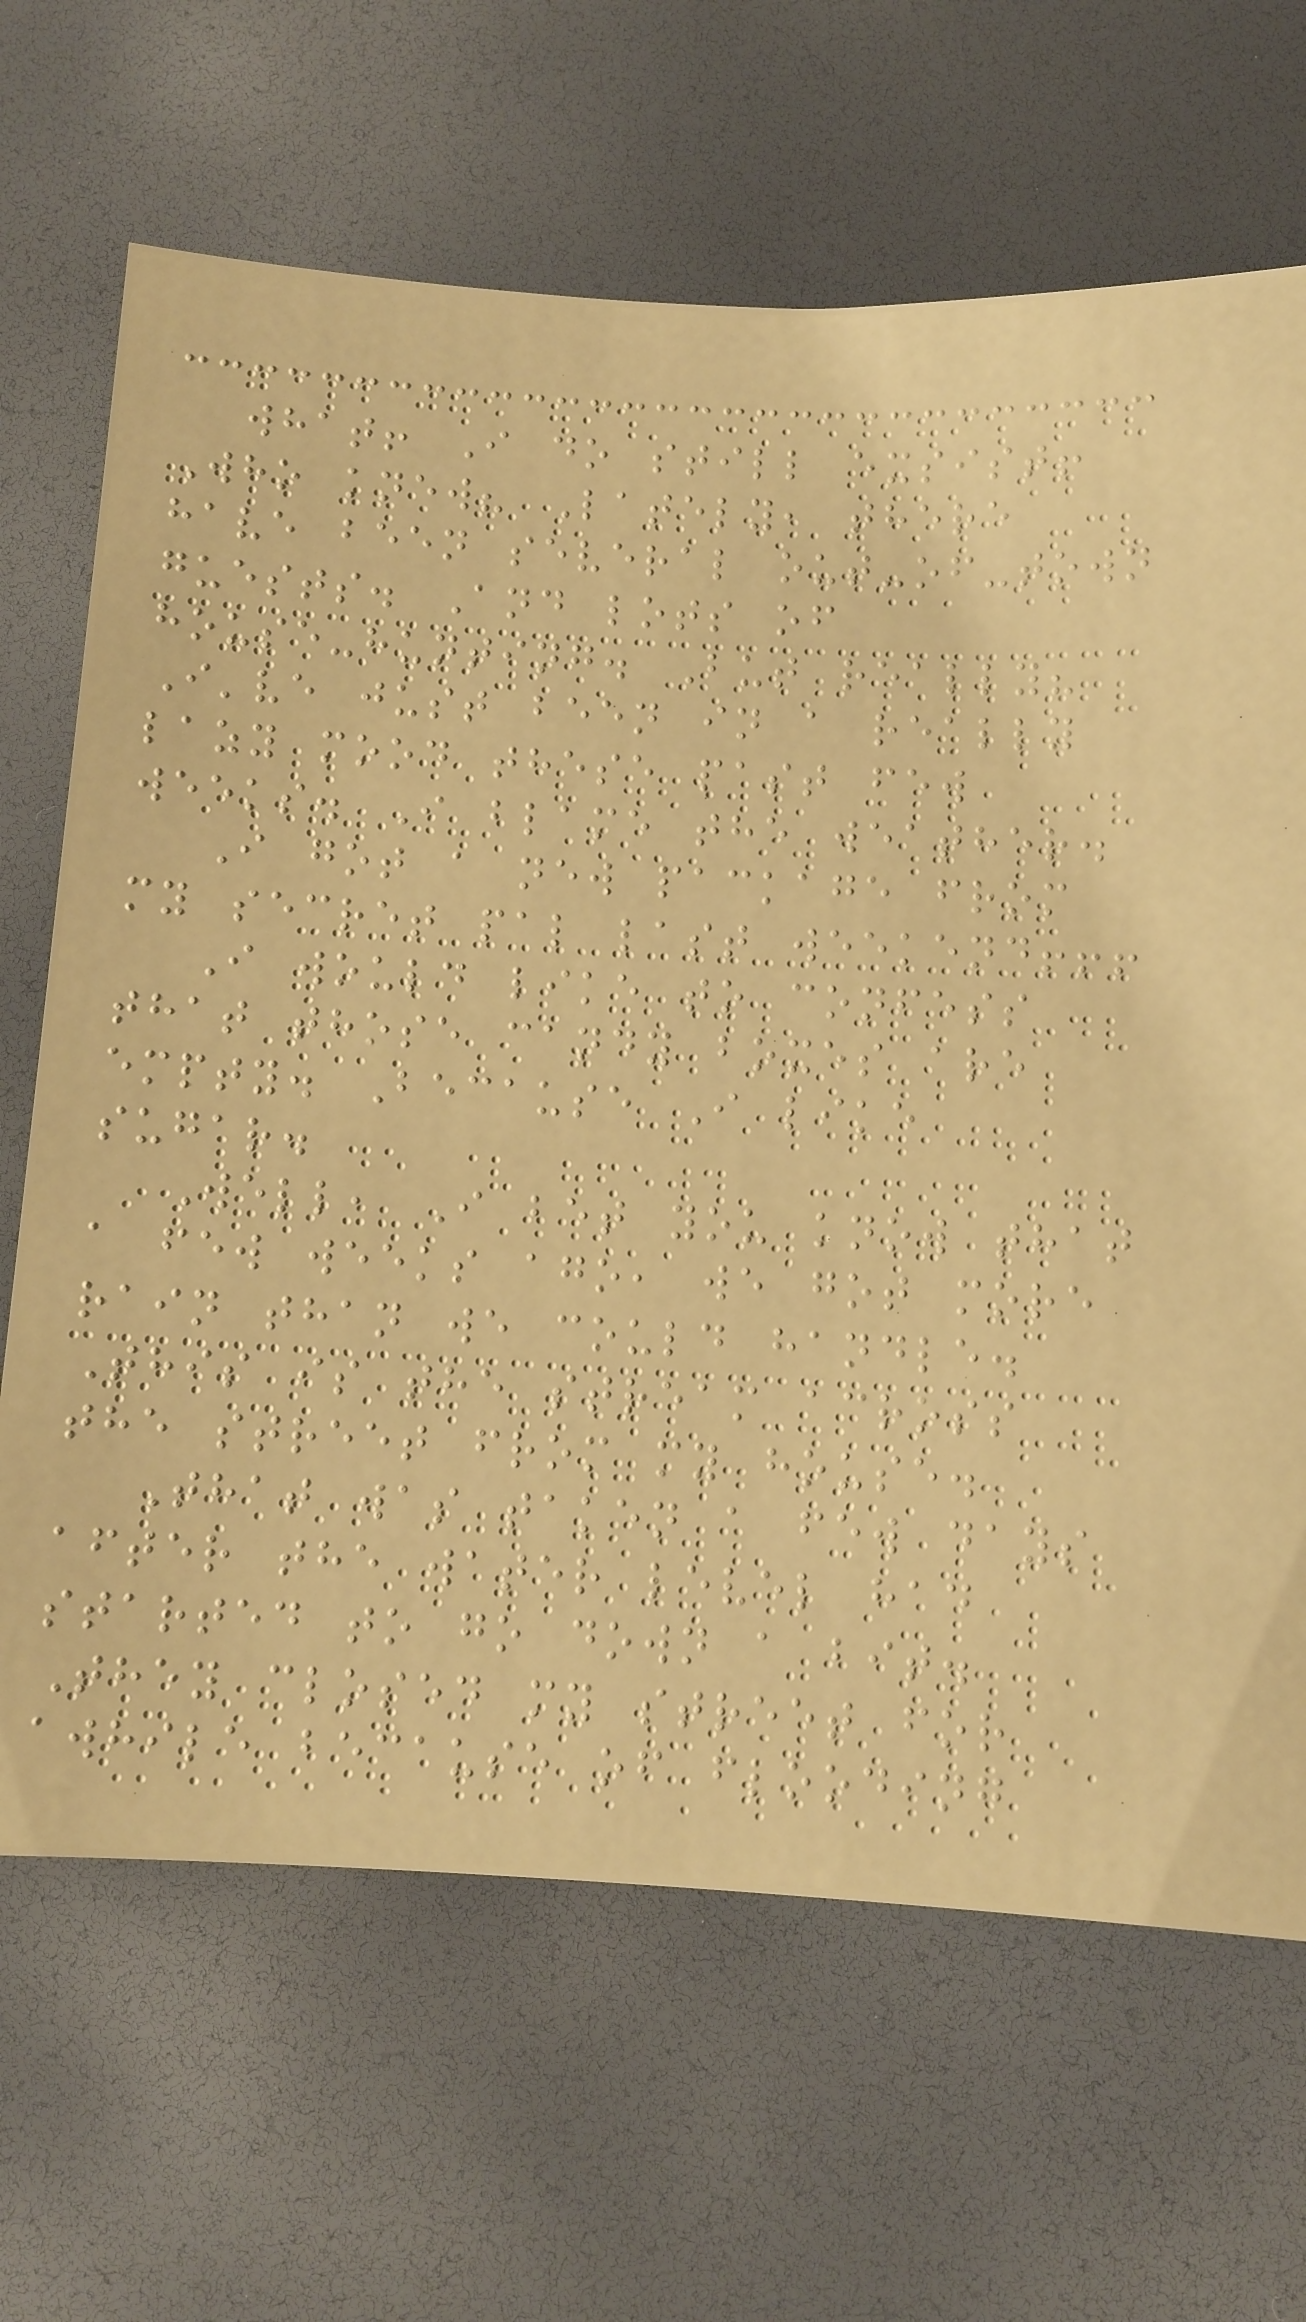what! I do still exsist!
Who knew? Lately, there
have been several out-of-town
guests. And lots of
house-hunting. But really?
I've just been in a really
lazy mood these past few
weeks. I blame the weather.
I got a new package from
my secret pal last weekend!!!
I would like to confess
that those candy boxes are
empty. Because I like
sugar.
Well, I bet you know that
a few weeks ago, we got more
rain than we could handle.
This is the stream across
the street from my house.
That was taken a few days
after the water level had
started to go down a bit.
They closed my street for
awhile because of flooding
